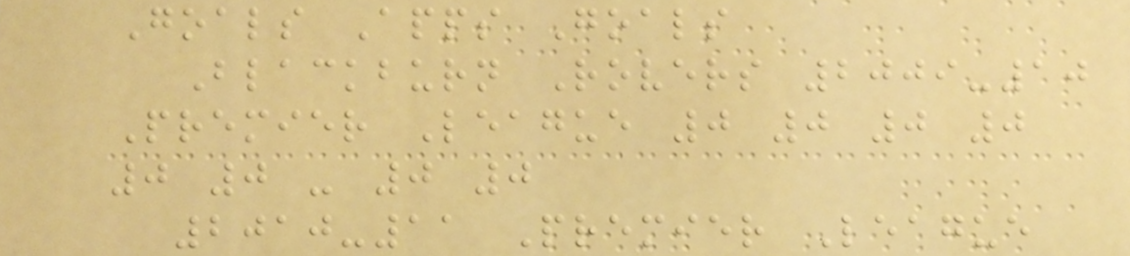Goals Apps Goals
Blackburn Rovers 2009-10
Premier League 0 0 0 0
0 0 - 0 0
2010-11 Premier League
